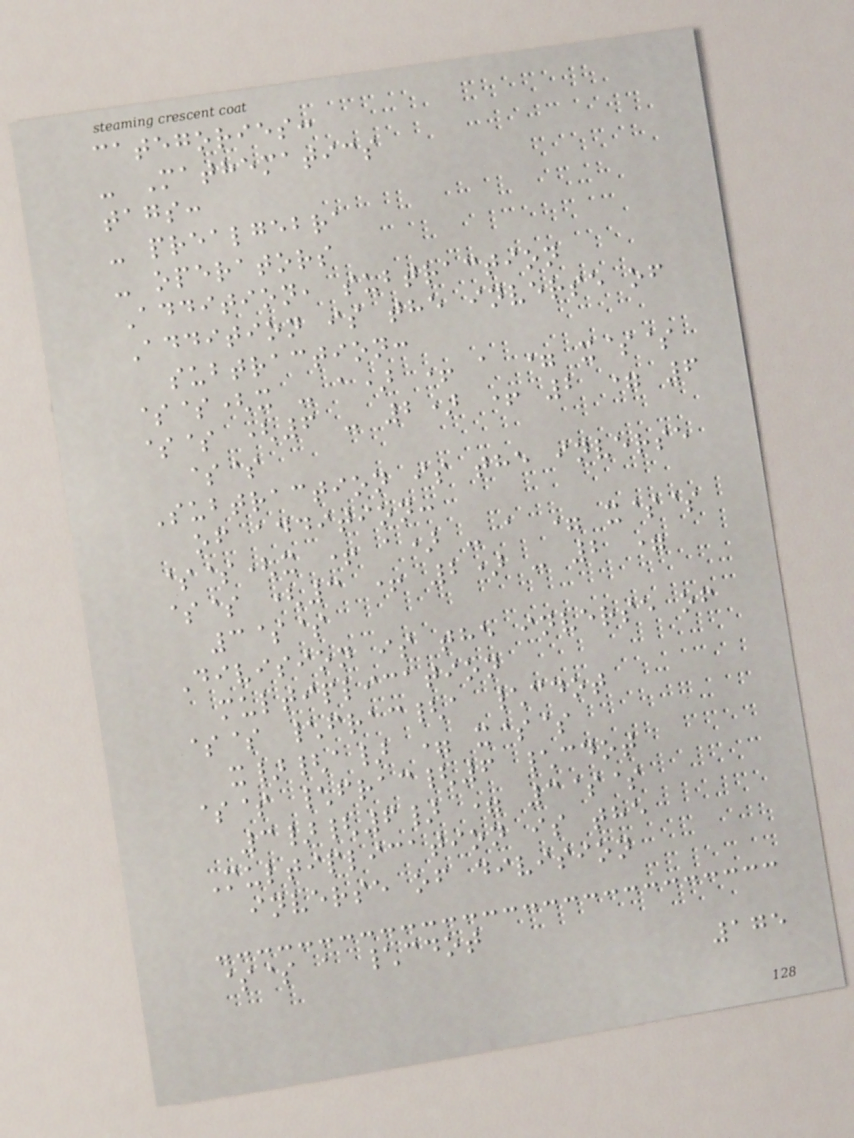categories:
- Mathematics
tags:
- prealgebra
- operators
Addition, subtraction
Addition is the inverse of
subtraction:
$$(x - a) + a = x$$
$$ (6 - 2) + 2 = 6
$$
Subtraction is the inverse
of addition:
$$(x + a) - a = x$$
$$ (3 + 2) - 2 =
3$$
Division is the inverse of
multiplication
$$ \frac{a \cdot
x}{a} = x$$
$$ \frac{6 \cdot
3}{6} = 3$$
Multiplication is the
inverse of division
$$ a \cdot
175
